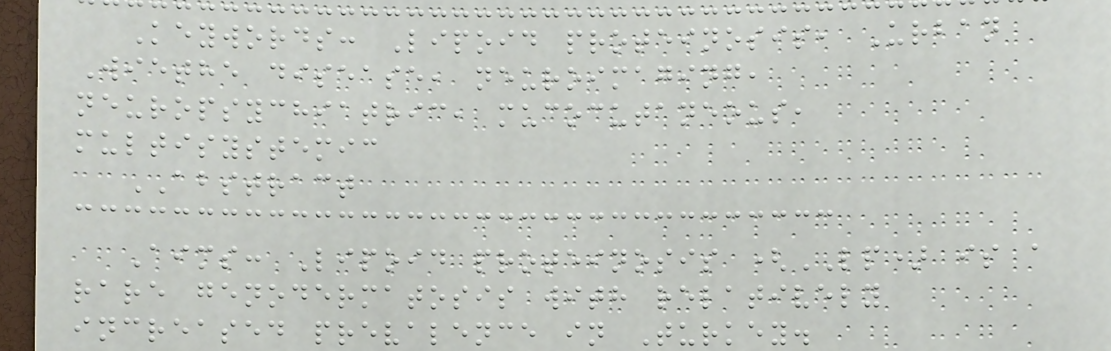Keywords: Lipoid proteinosis, Urban
Wiethe disease, neuroimaging,
neuropsychiatric, mucocutaneous,
multisystemic
ABSTRACT
Aims: Lipoid proteinosis (LP) is a
rare genodermatosis with relatively
increased prevalence in Turkey.
